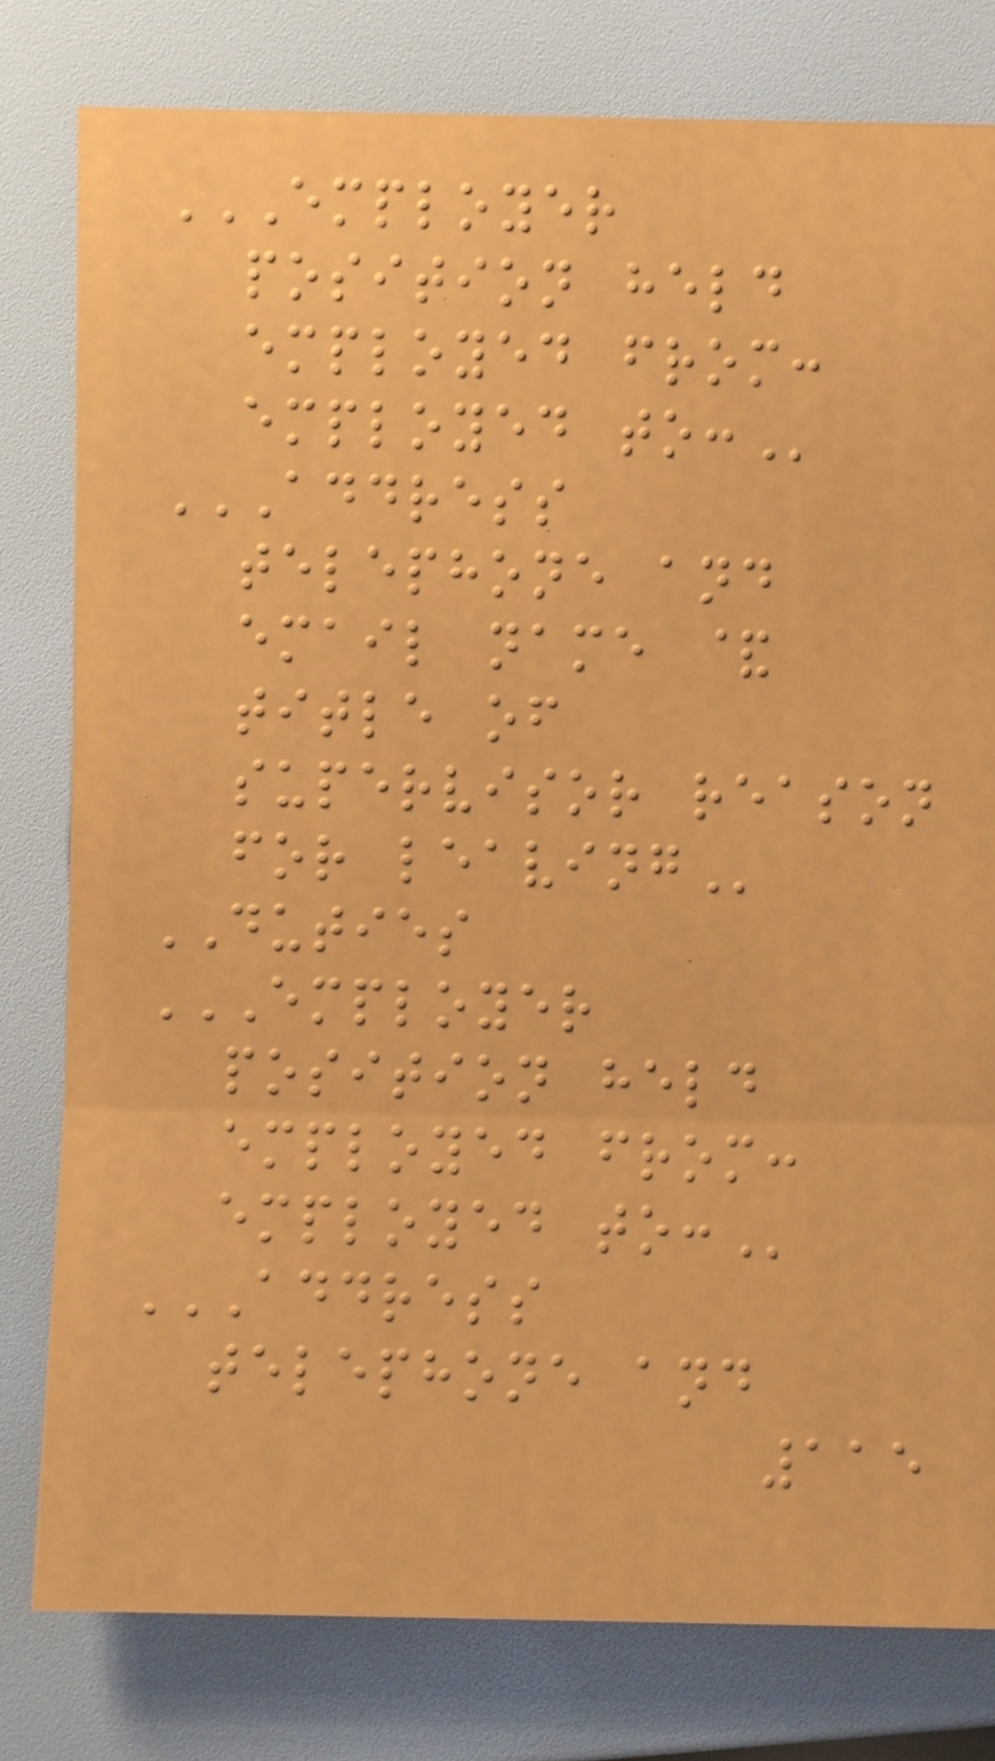EMPLOYER
POSITION HELD
EMPLOYED FROM:
EMPLOYED TO:
ADDRESS
TELEPHONE AND
EMAIL NAME &
TITLE OF
SUPERVISOR REASON
FOR LEAVING
DUTIES
EMPLOYER
POSITION HELD
EMPLOYED FROM:
EMPLOYED TO:
ADDRESS
TELEPHONE AND
115
